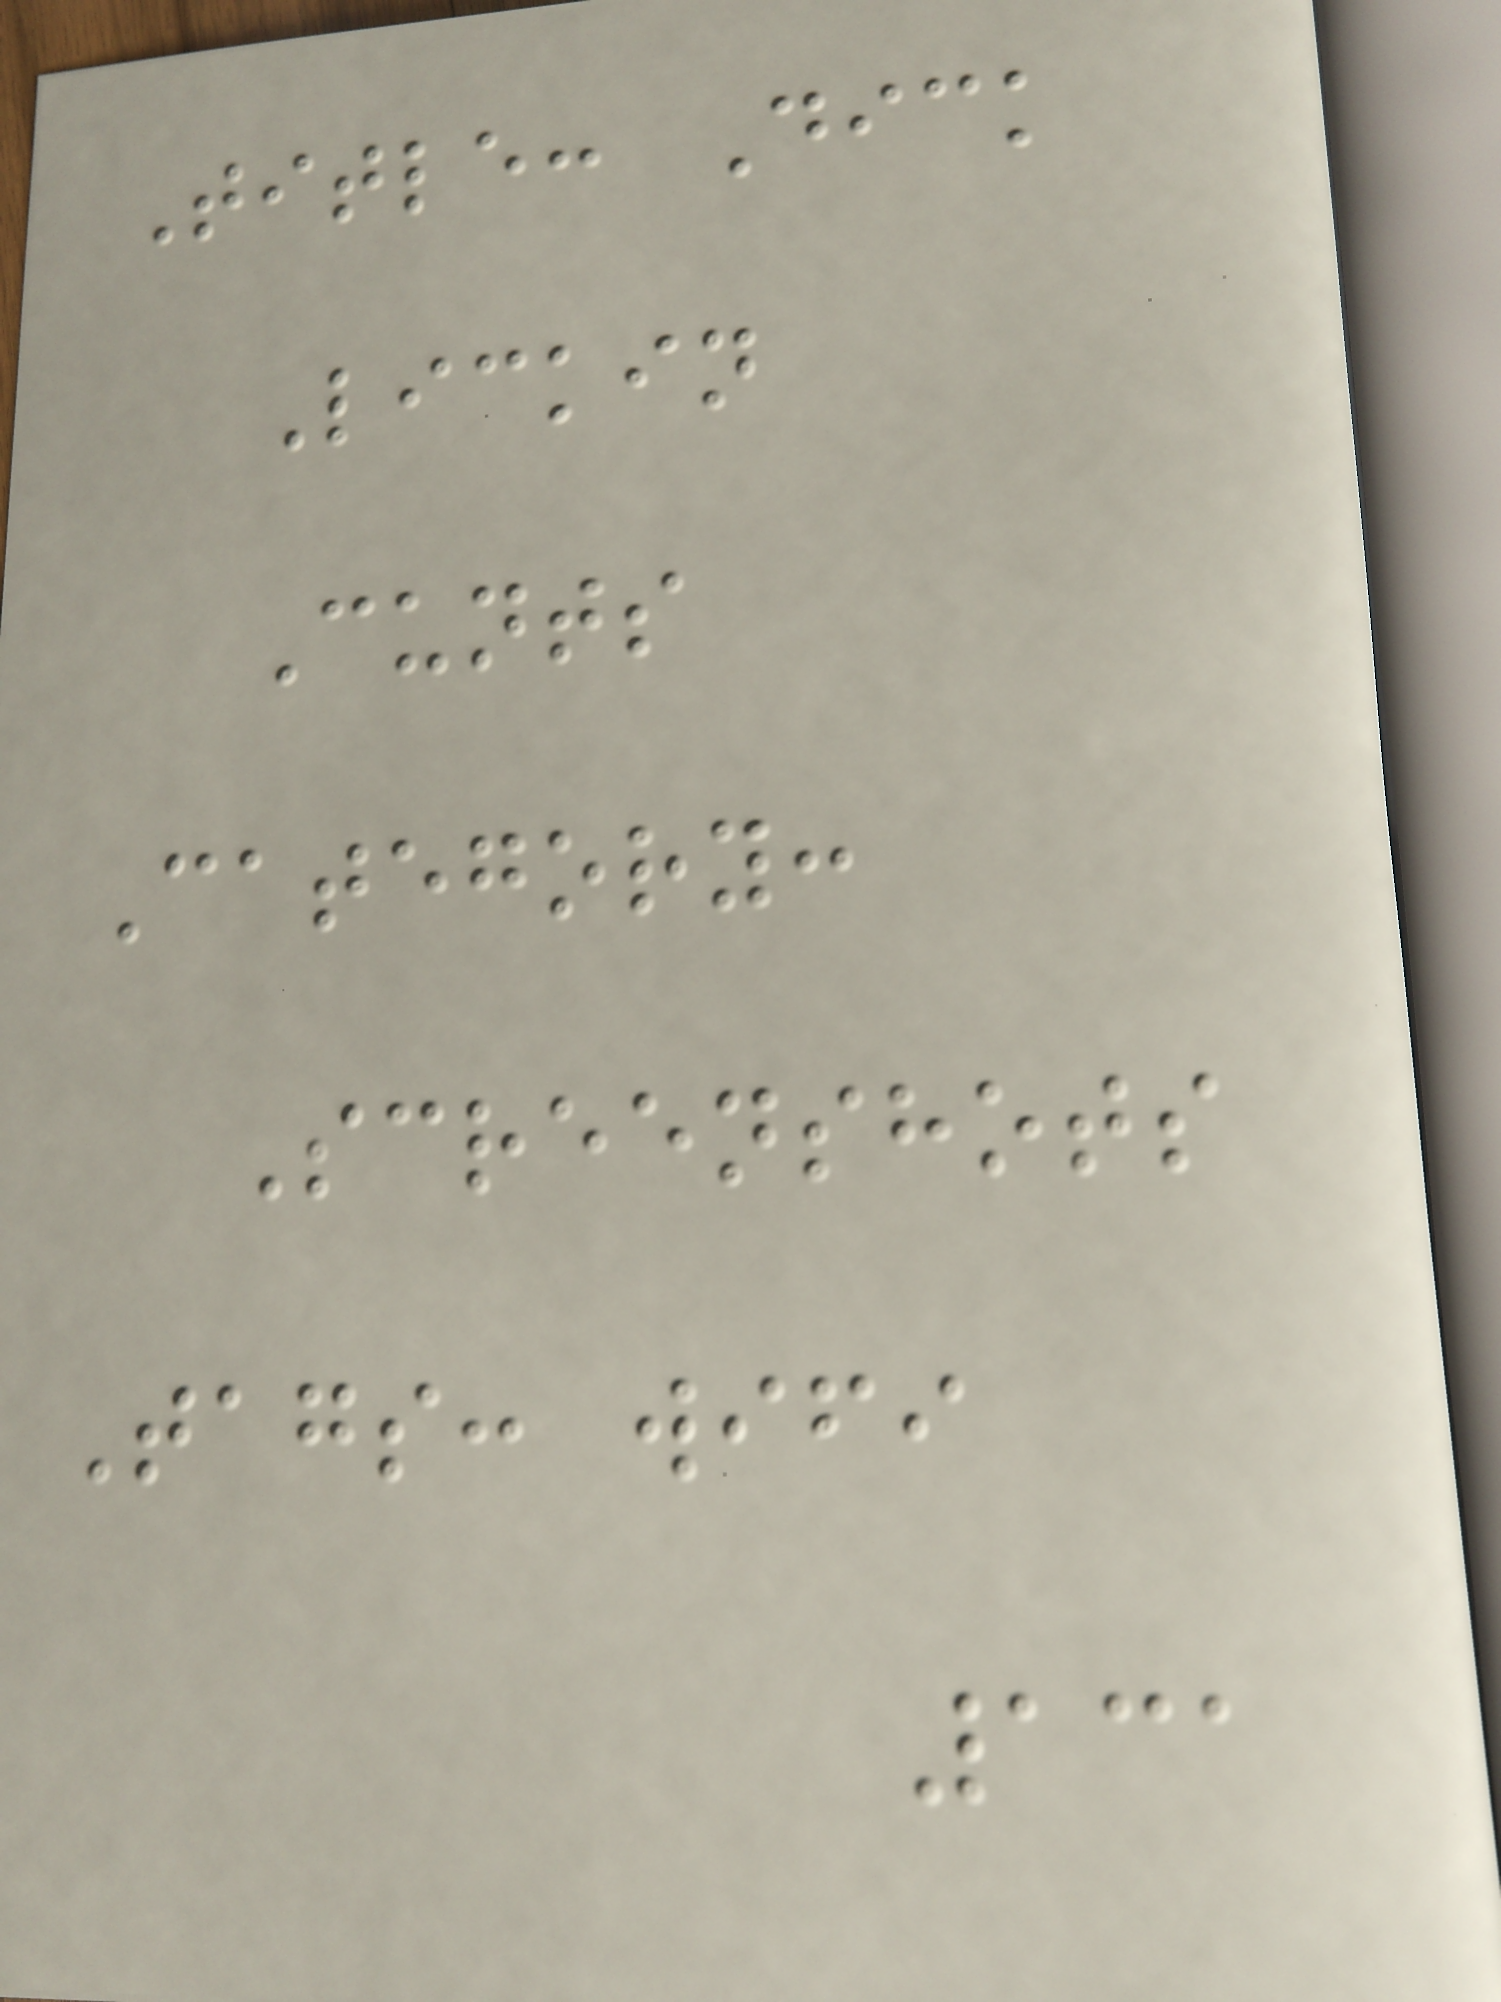Title: Dick
Lickin
Cunts
Category:
Screenshots
Tags: wifi
131
